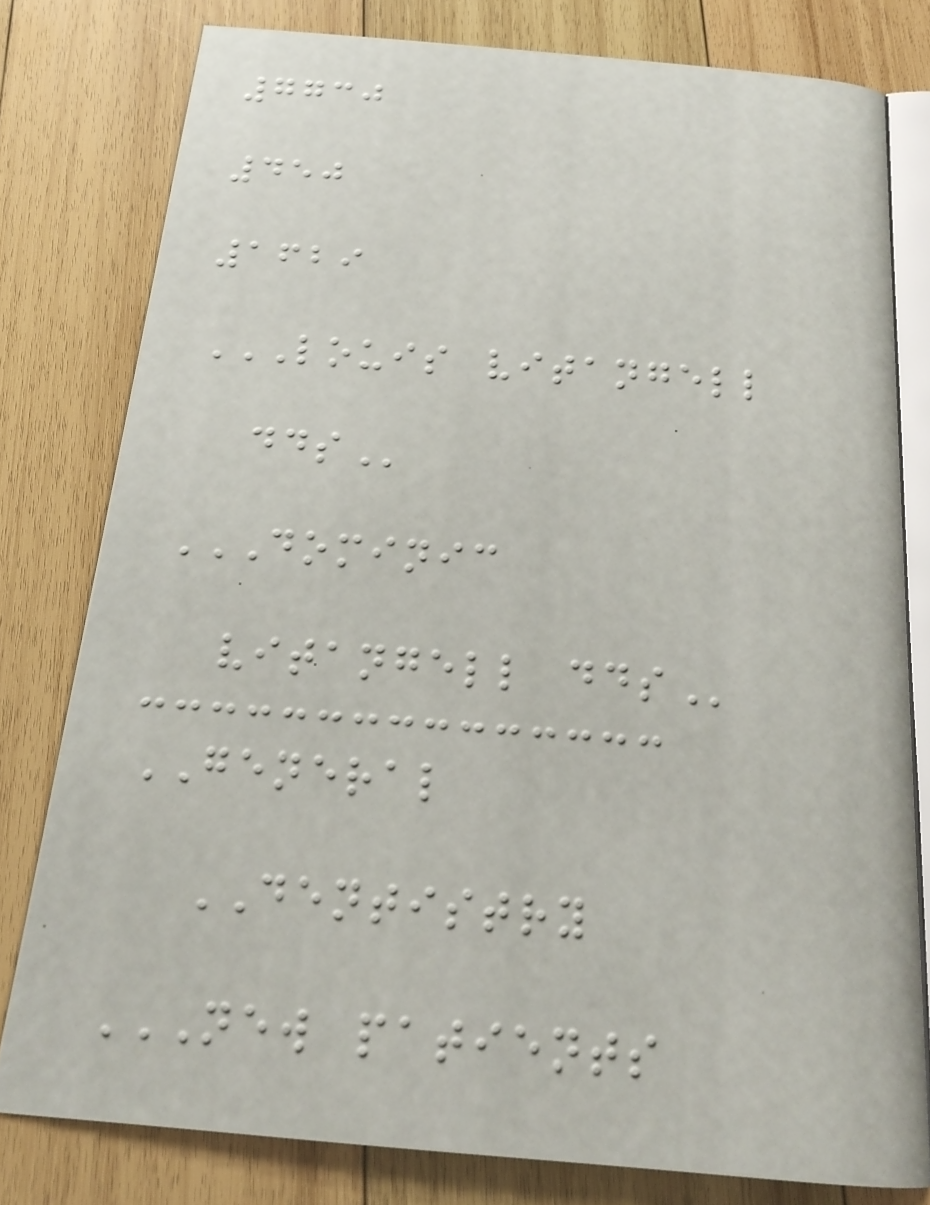7730
450
1629
LOUIS VITANGELL
DDS
DOMINIC
VITANGELL DDS
GENERAL
DENTISTRY
NEW PATIENTS
